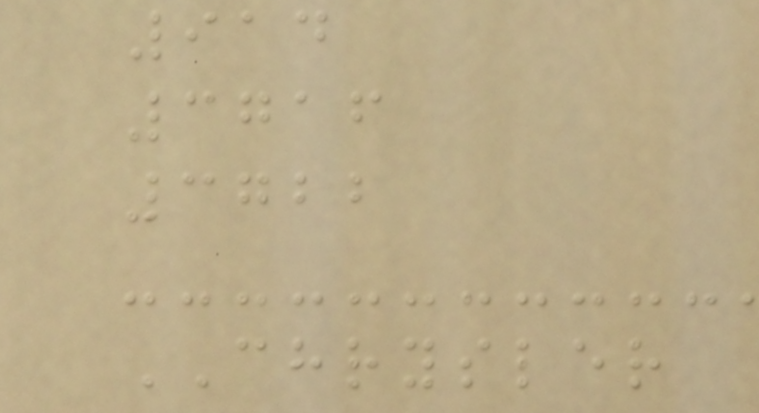914
3716
3722
CHRYSLER
